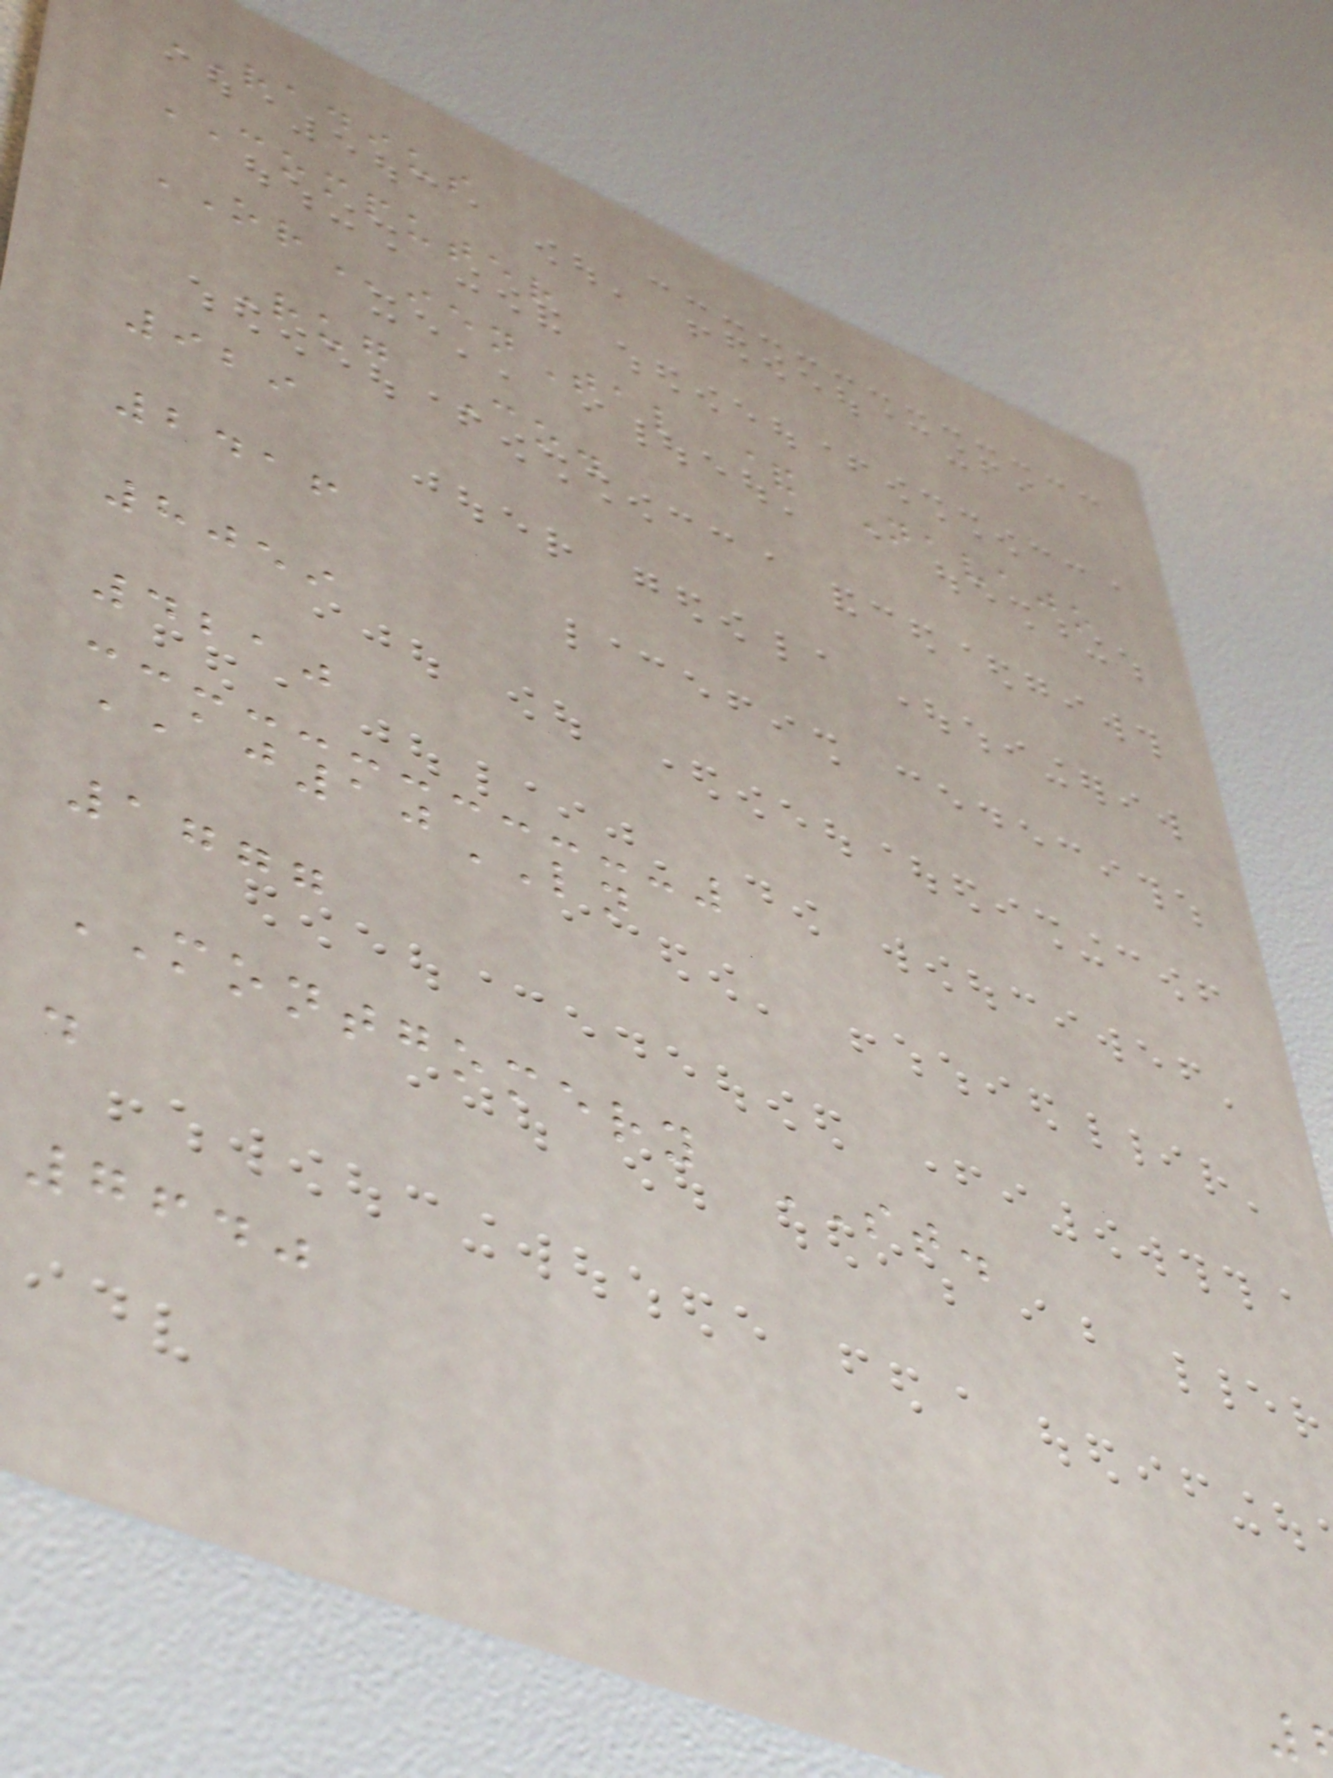RADIUS
COMPUTER
ORienTal & Navajo
Rug Co.
929
2416
8059
4210
AJ10LN
1777
MONTGOMERY ST.
d
7640
